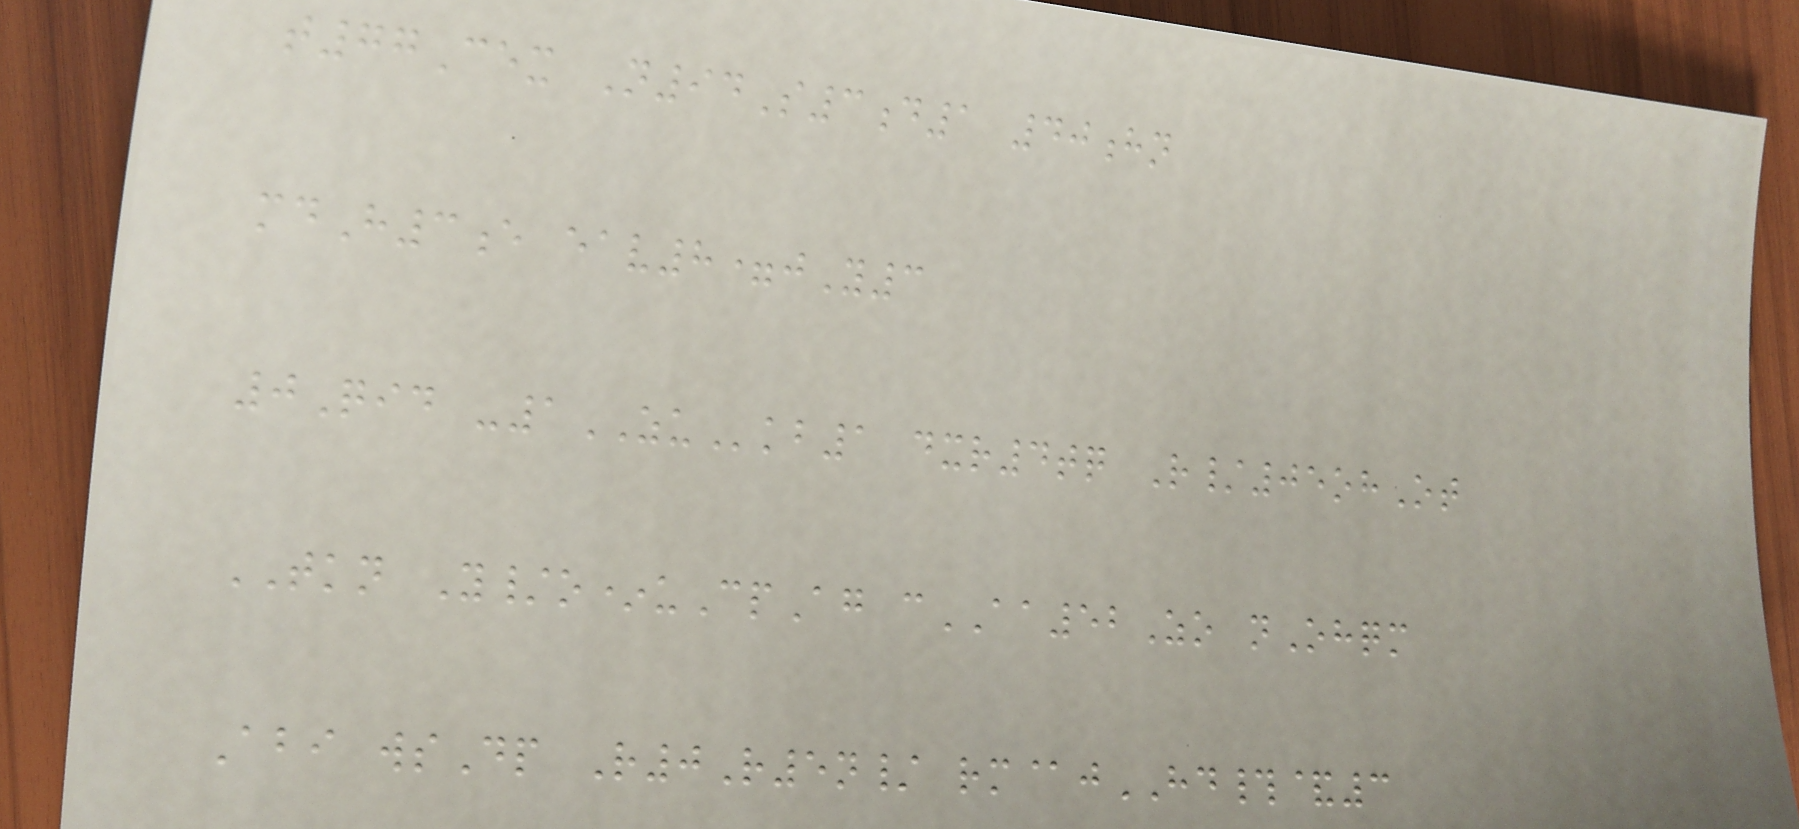t77Cex N94S3d1 40hn
mdH3e eav8=jY3
0Qid -1ZUkb1 dxr4tq R/05ohOt
TKN Y/o*uCpAg cAA52Zo nOhqm
Abi wsDp R0R5n/ rm@jHD#&3
